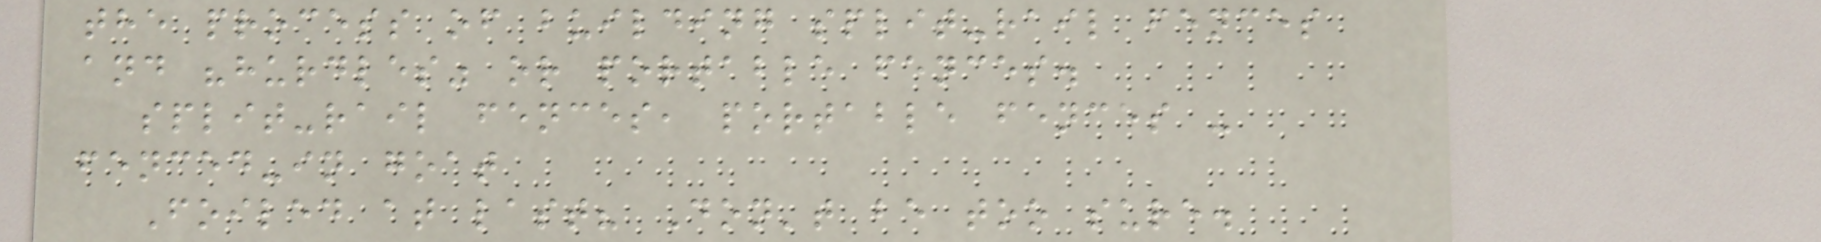the process of building split-rail fences
and "hurdles" or portable fences.
split-rail fences, portable fences -
fenced-in goat
Foiled at last? Don't be too sure.
